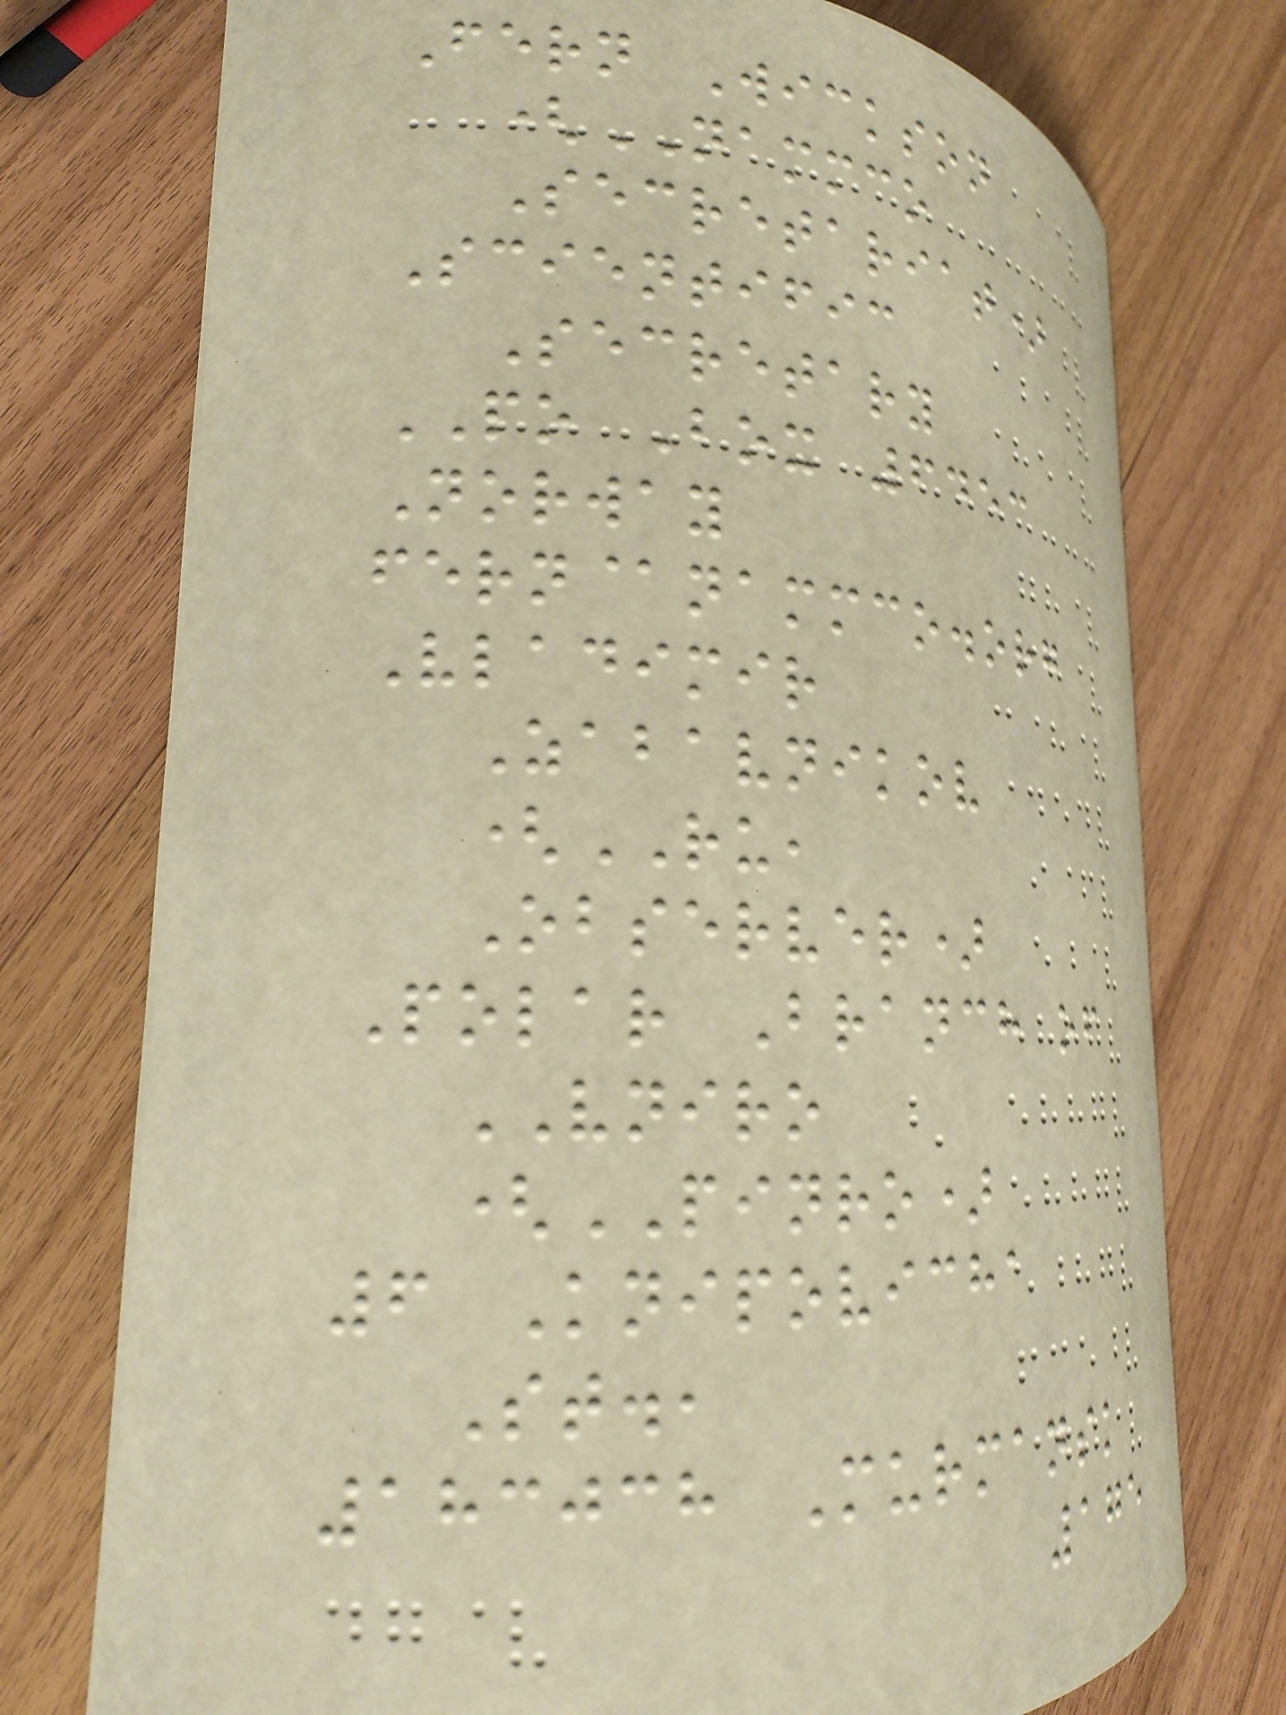Fern Wickson
(NAMMCO
Secretariat)
Scientific
Secretary
PO Box 6453
Norway
fern@nammco.org
Vladimir
Zabavnikov
(RU,
Observer)
Polar Branch of
VNIRO
(PINRO)
6 Knipovicha
St.,
183038 Murmansk
175
